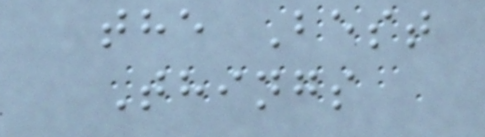the Best
Things
